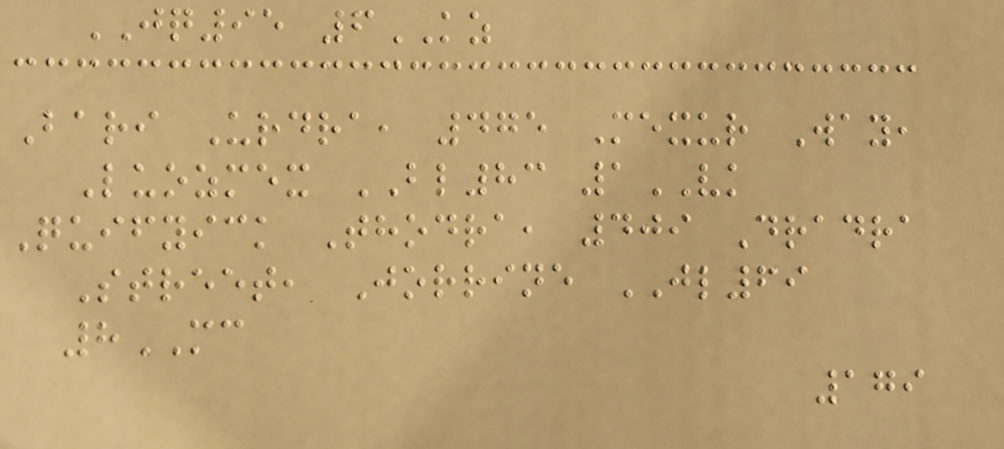JQ95 6KZ
Bari Urdra, 475 Mexur Way,
Luozmex BL83 1VK
Quifyick Thodra, 409 Dradra
Street, Jorrine JL69
8MC
179
